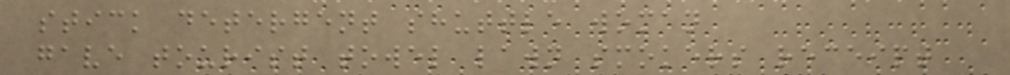stick detergent shuttle woman
gave tourist towel lawn smokers receipt
